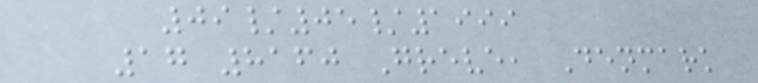09/05/1999
17 8160 Greve, Denmark
